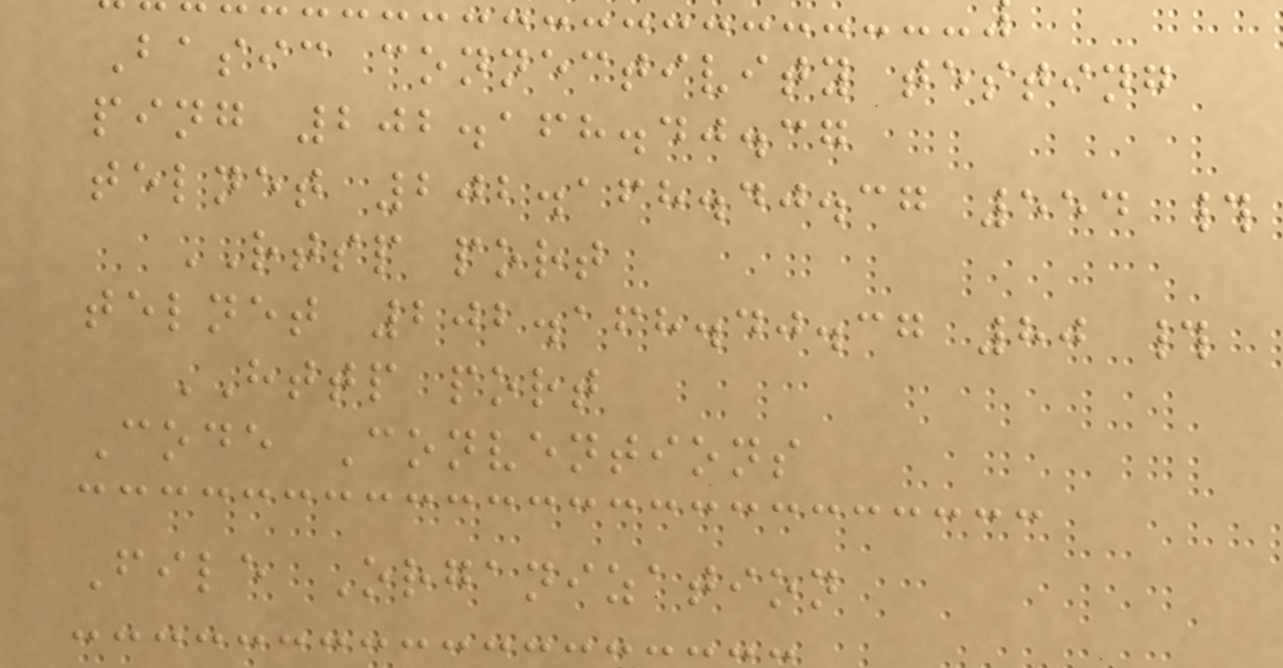Basic connectivity testing
ping 202.168.40.37
telnet 202.168.40.37 554 #
RTSP port
telnet 202.168.40.37 80 #
HTTP port
Code Conventions
File Organization
